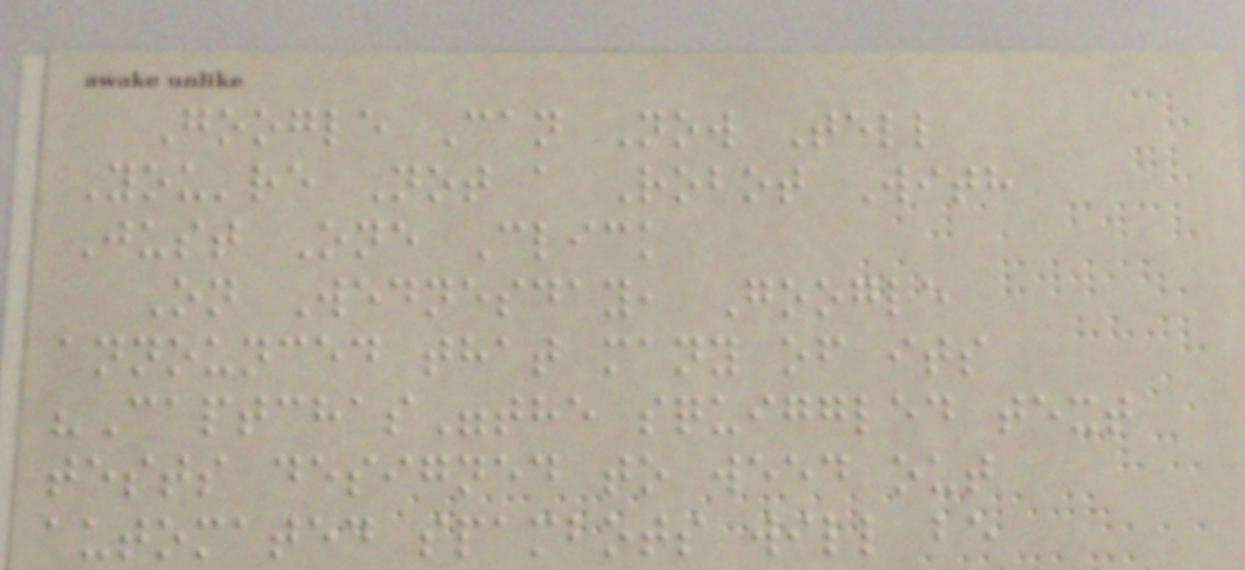Google Can Now Tell
You're Not a Robot With
Just One Click
On Wednesday, Google
announced that many of its
"Captchas"the squiggled text
tests designed to weed out
automated spambots will be
